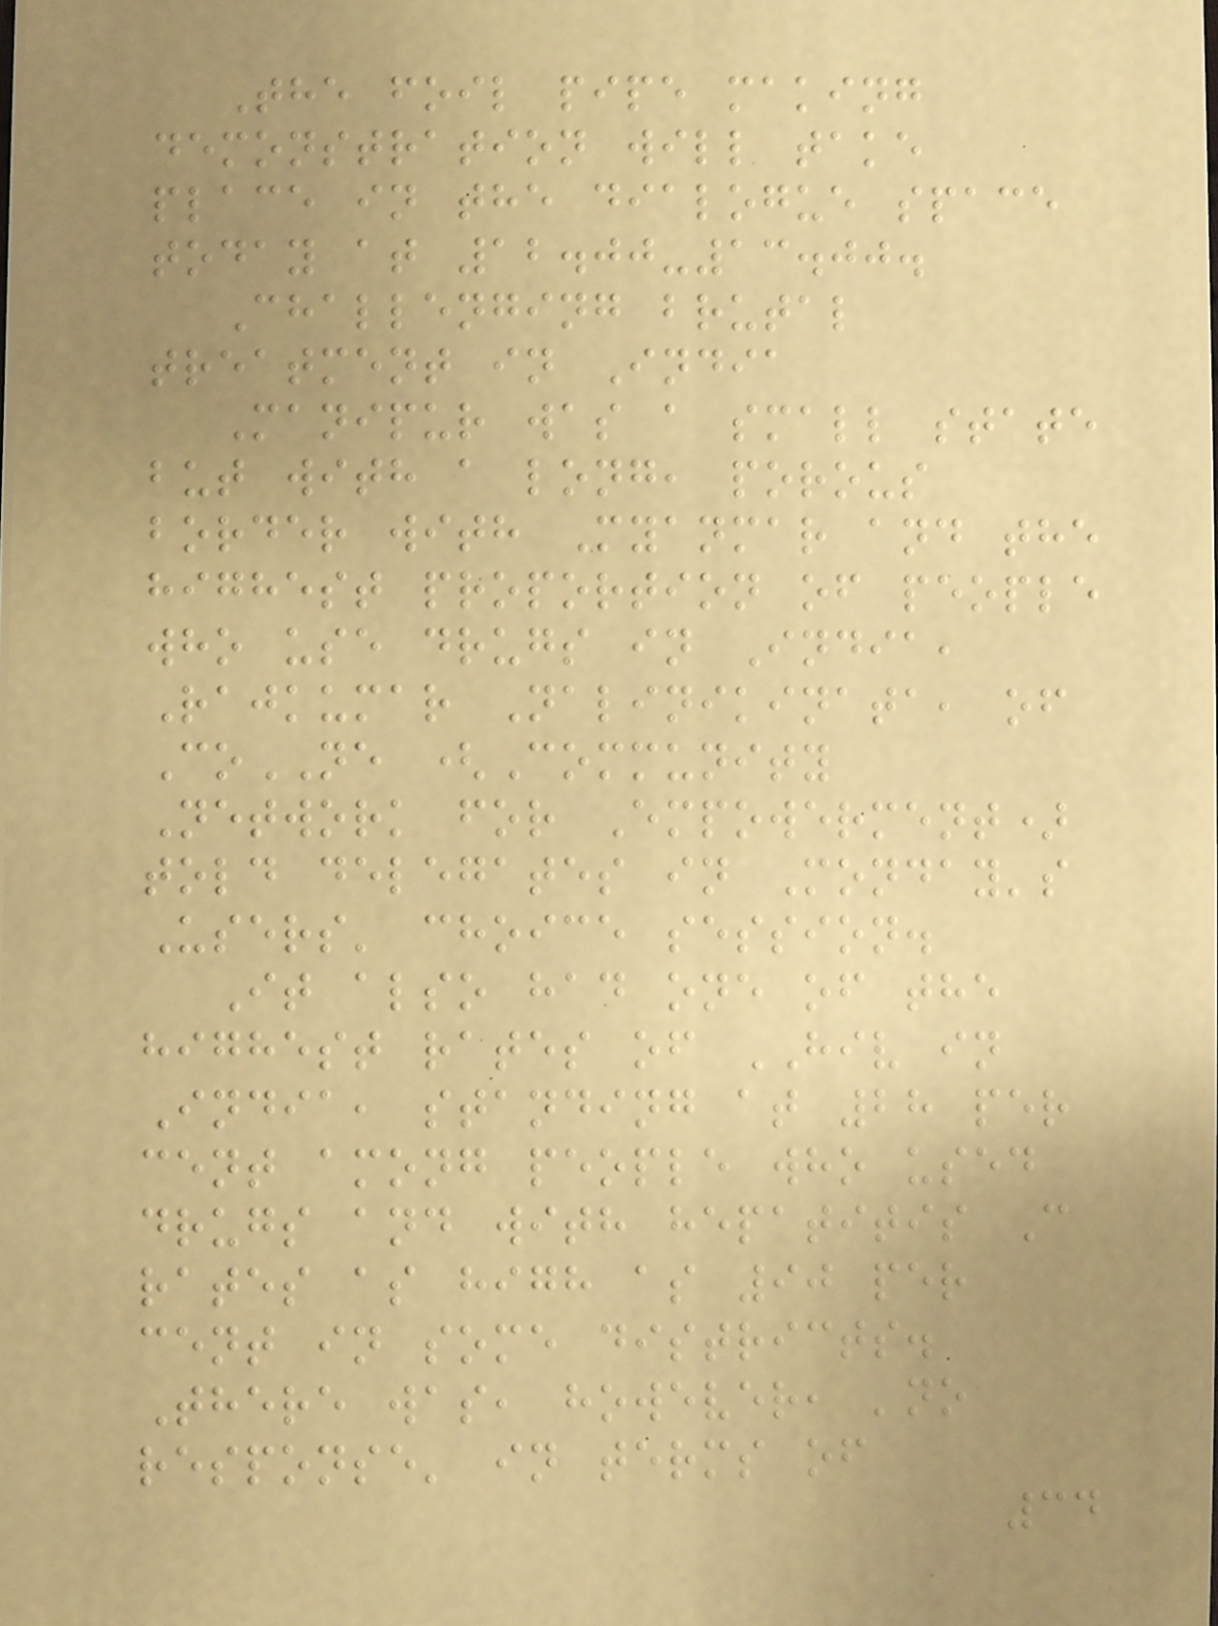The foil pipe making
demonstration will take
place in the dialogue space
today at 12.00-13.00.
Challenging brutal
treatment in India
Manipur was a small state
but with a long, porous
border with Myanmar and the
highest proportion of people
who use drugs in India,
Rajkumar Nalinikinata, of
CoNE (Community
Network for Empowerment)
told delegates in Monday's
Users' choice session.
It also had one of the
highest rates of HIV in
India, standing at 28 per
cent among people who used
drugs and with hepatitis C
rates as high as 90 per
cent in some districts.
There was, however, 'no
response' in terms of
34
